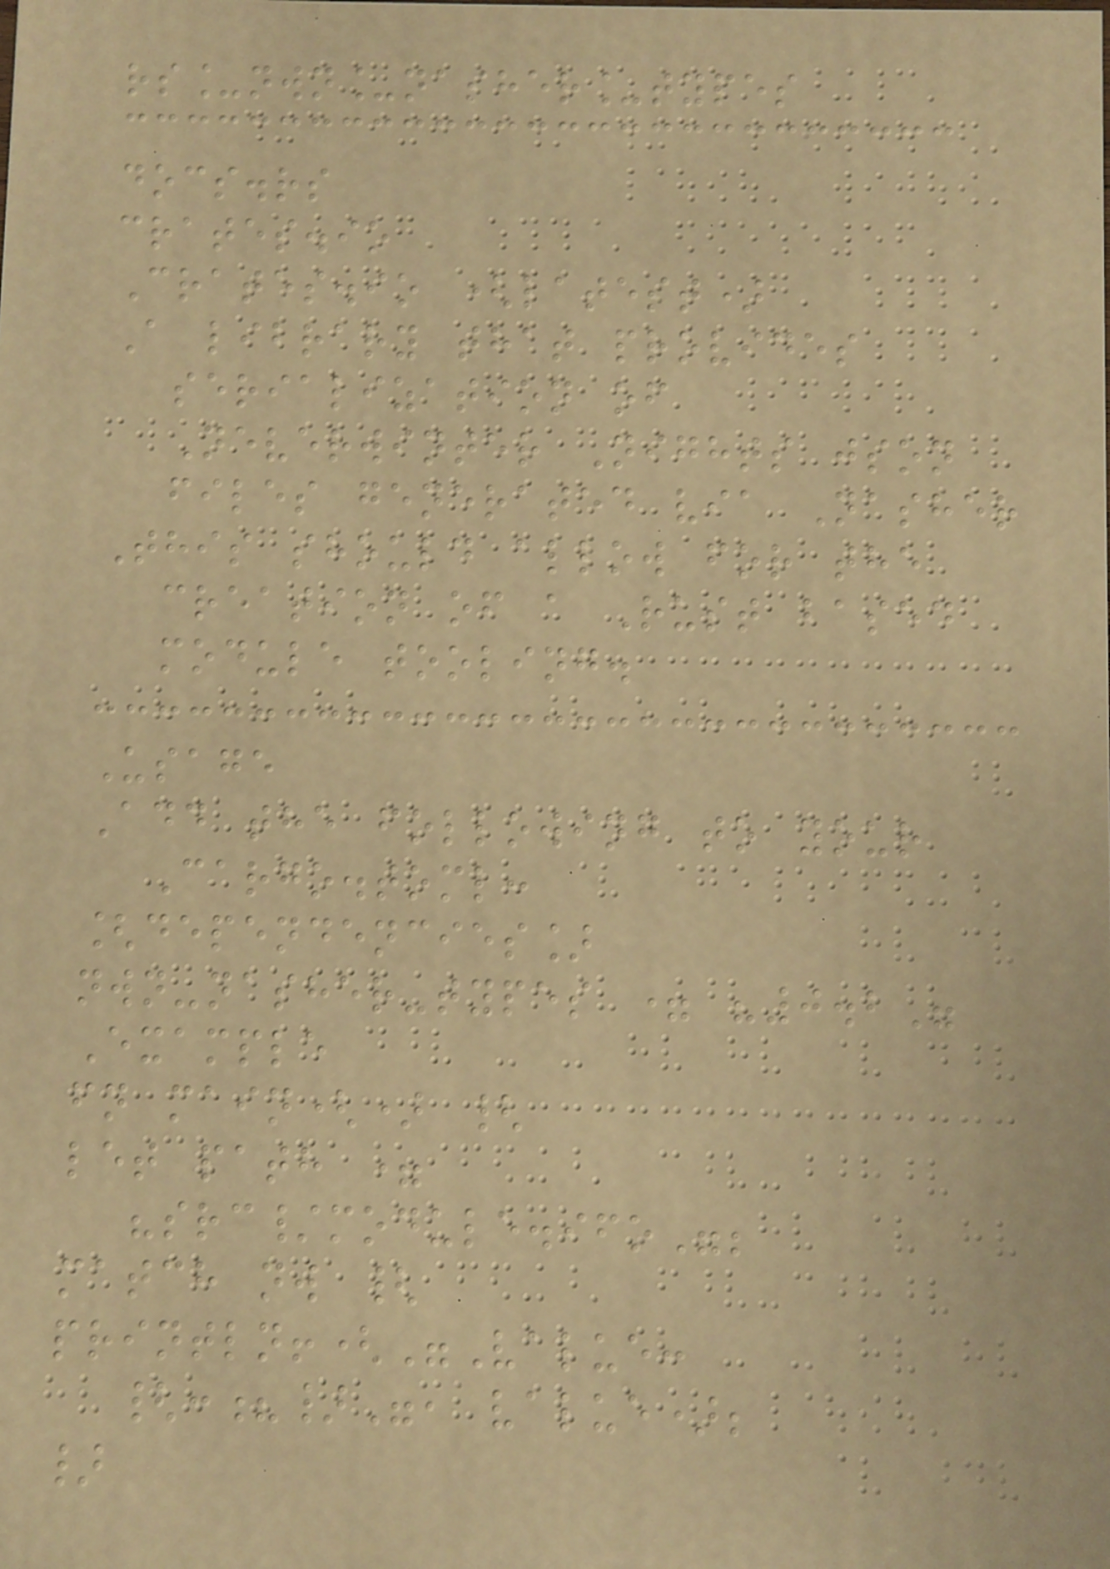rs_nwn_nasher_types
docs.rs
crates.io
Crates.io (latest)
A library that provides
serialization of
Neverwinter Nights json
files generated via Nasher
This should allow for the
creation of a Rust based
module tooling.
Usage
Add the following to your
Cargo.toml:
[dependencies]
nwn-nasher-types = "0.2"
Example
fn main() {
let path =
"src/module.ifo";
match nw {
println!("Value:
{:?}", value);
}
